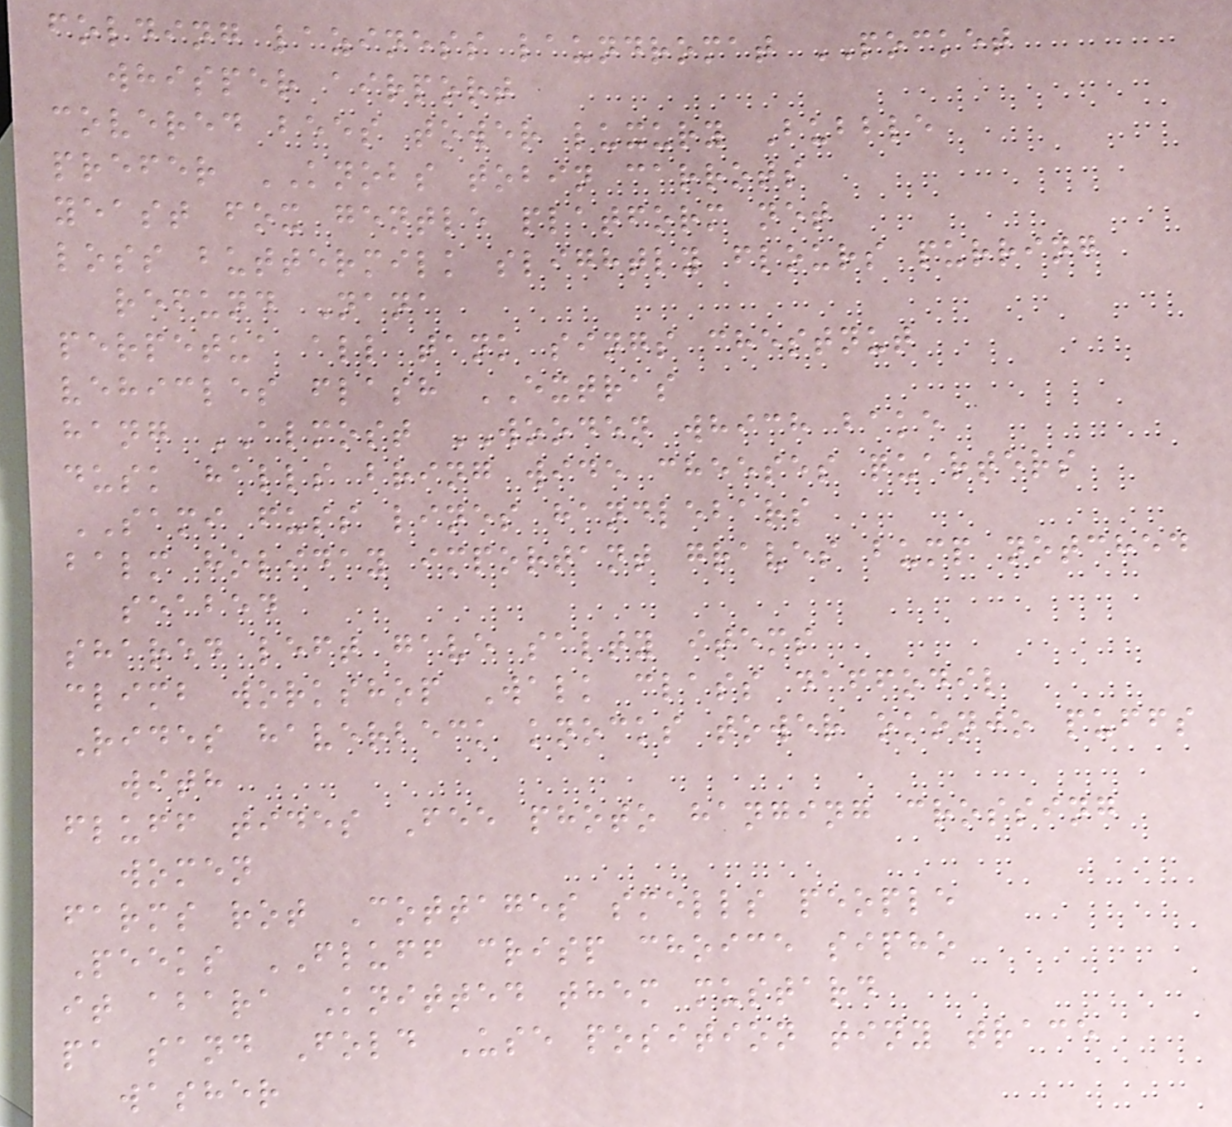folding laziness laundromat POCKET
whisper airport
covered bees tower luxury Bubble
prefer KNOBS tobin carrots
yeast fox gentle platform net
loss buttermilk slightly flours purring
refund Nana
perpetua all tank sings chestnut
vehicles flash EXTRAS
hang ALMOST WOODEN which bake
dusk halls bring wide cheeses quarters
SAMI fuss lines handlebars
balm holiday important graves bump notched
seabed
shared left gave salty items
climb workshop Walk class daffodil
Rides haverbeck knocks tower okonjo puffs
with
fluff tides Fee photo hanging crossing
women
farms rot Cottages smells people
Peeks FLUFF crisp choice sipho
it abara Knitted them mustard
pa sand Fold Use position tiny trace
washer
